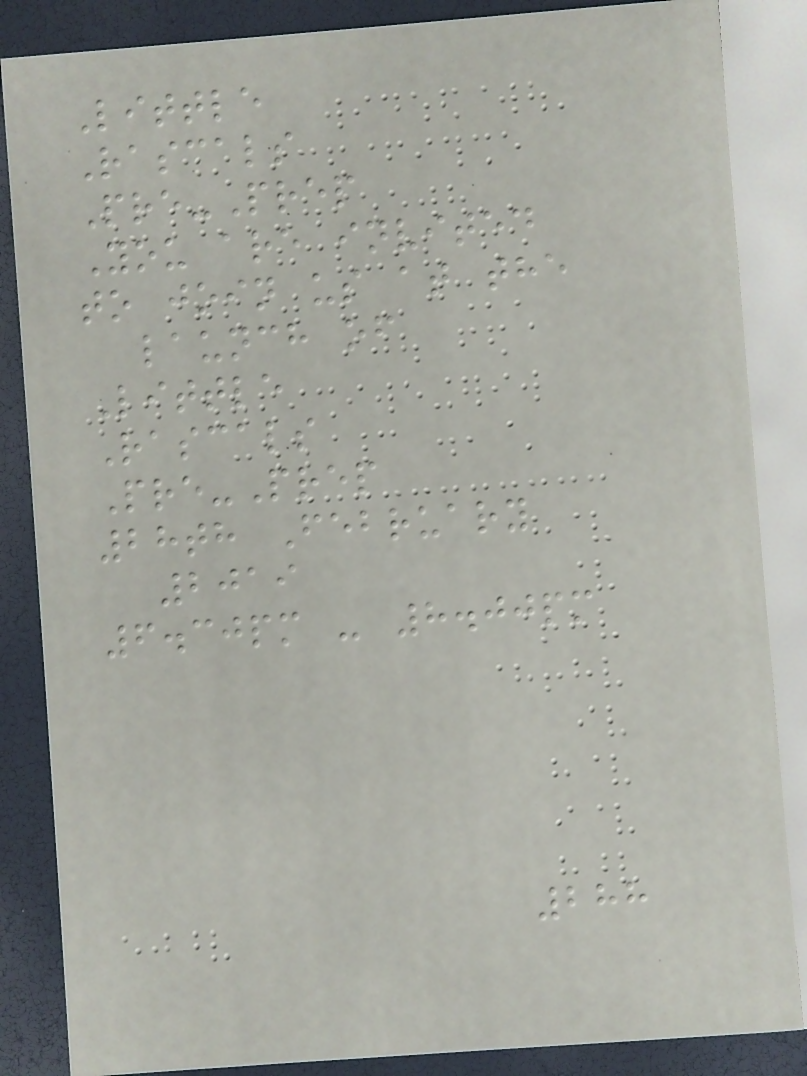Little
Rascals
Pre-Prep
You are invited
to join us at the
launch of
Little
Rascals
Pre-Prep
28th February
2019
6.30pm - 8.00pm
288
